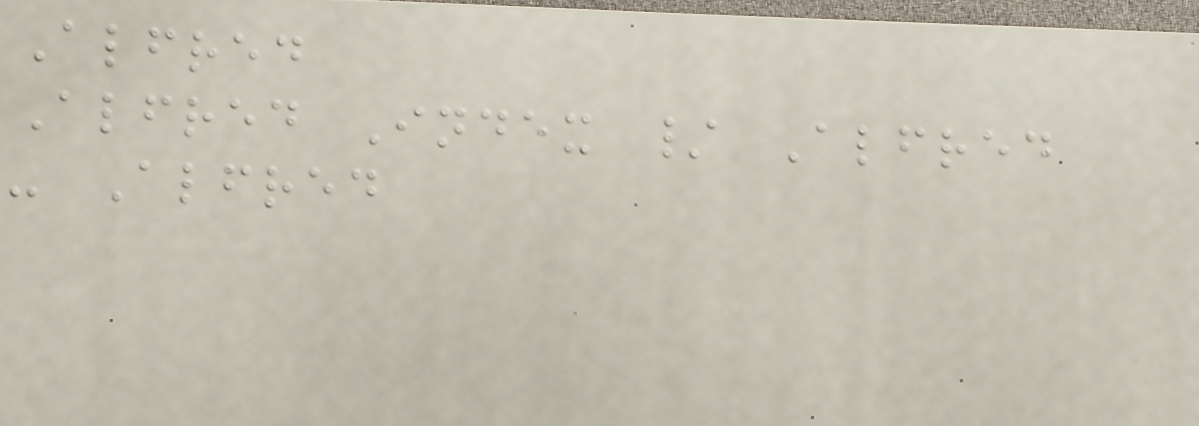Alfred
Alfred Index / Alfred
- Alfred
